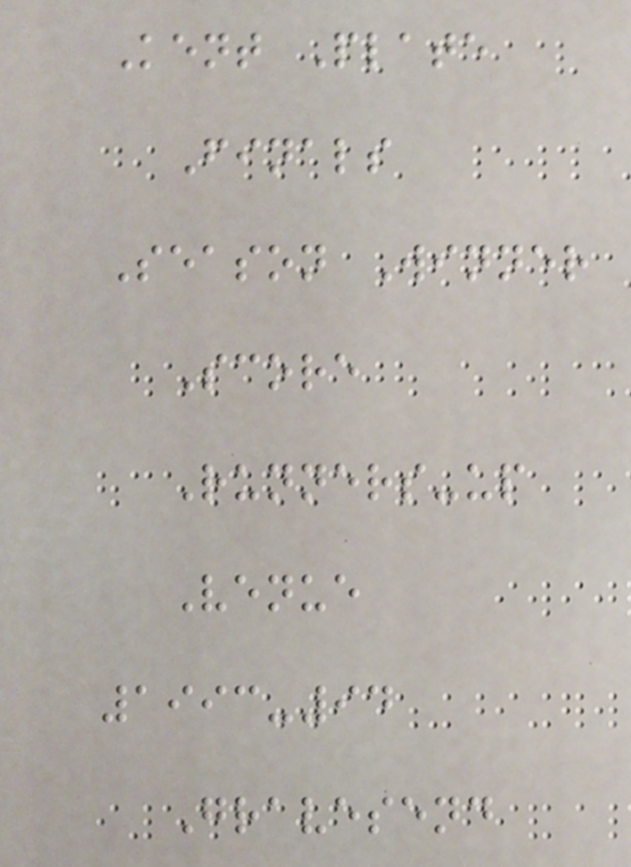Kent Plate
Finals
Season Winner
Score
Runners-up
Venue
1993-94
Gravesend
